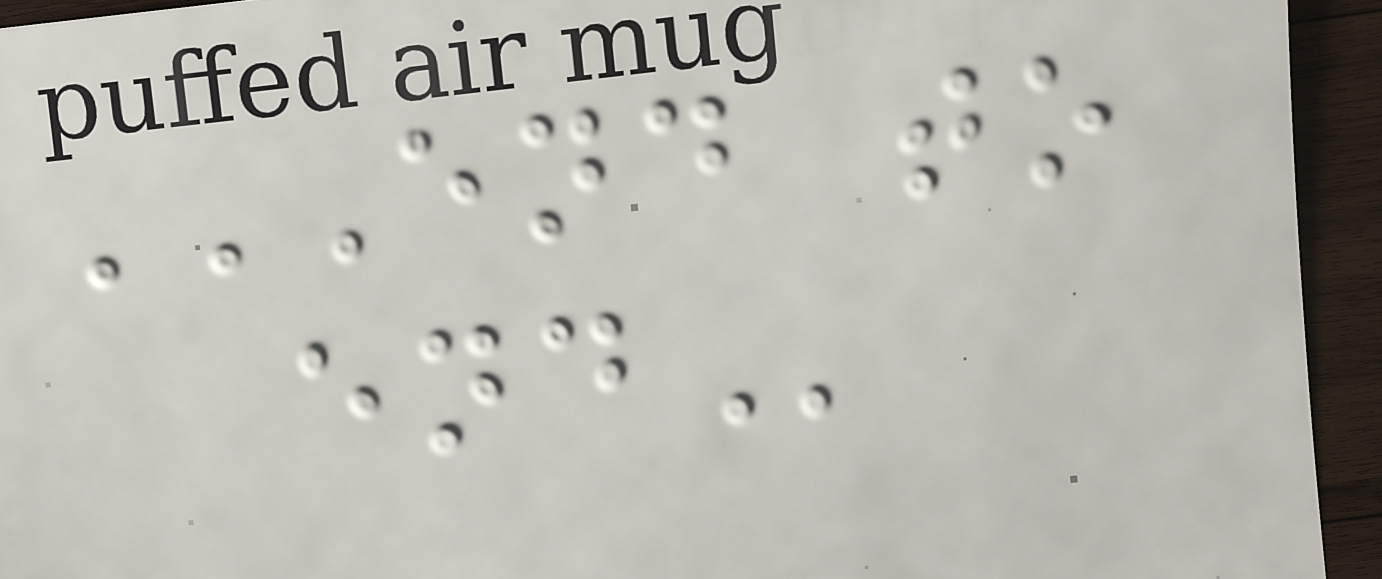END TO
END
